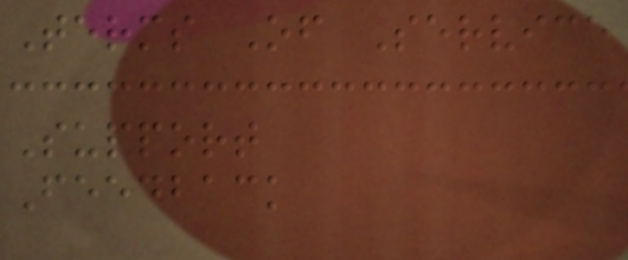Terms Of Service
Support
Feedback
